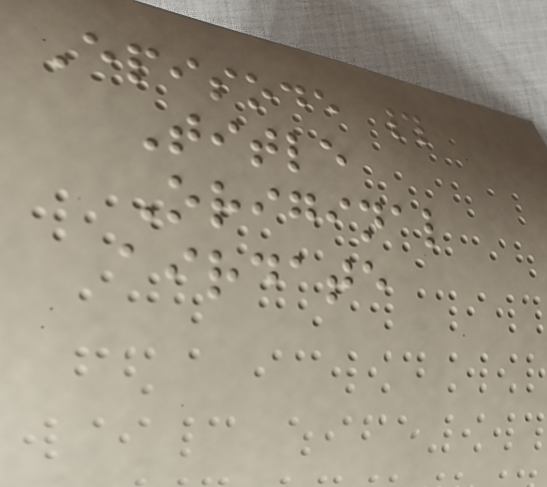Episode #
Title
Original
airdate
